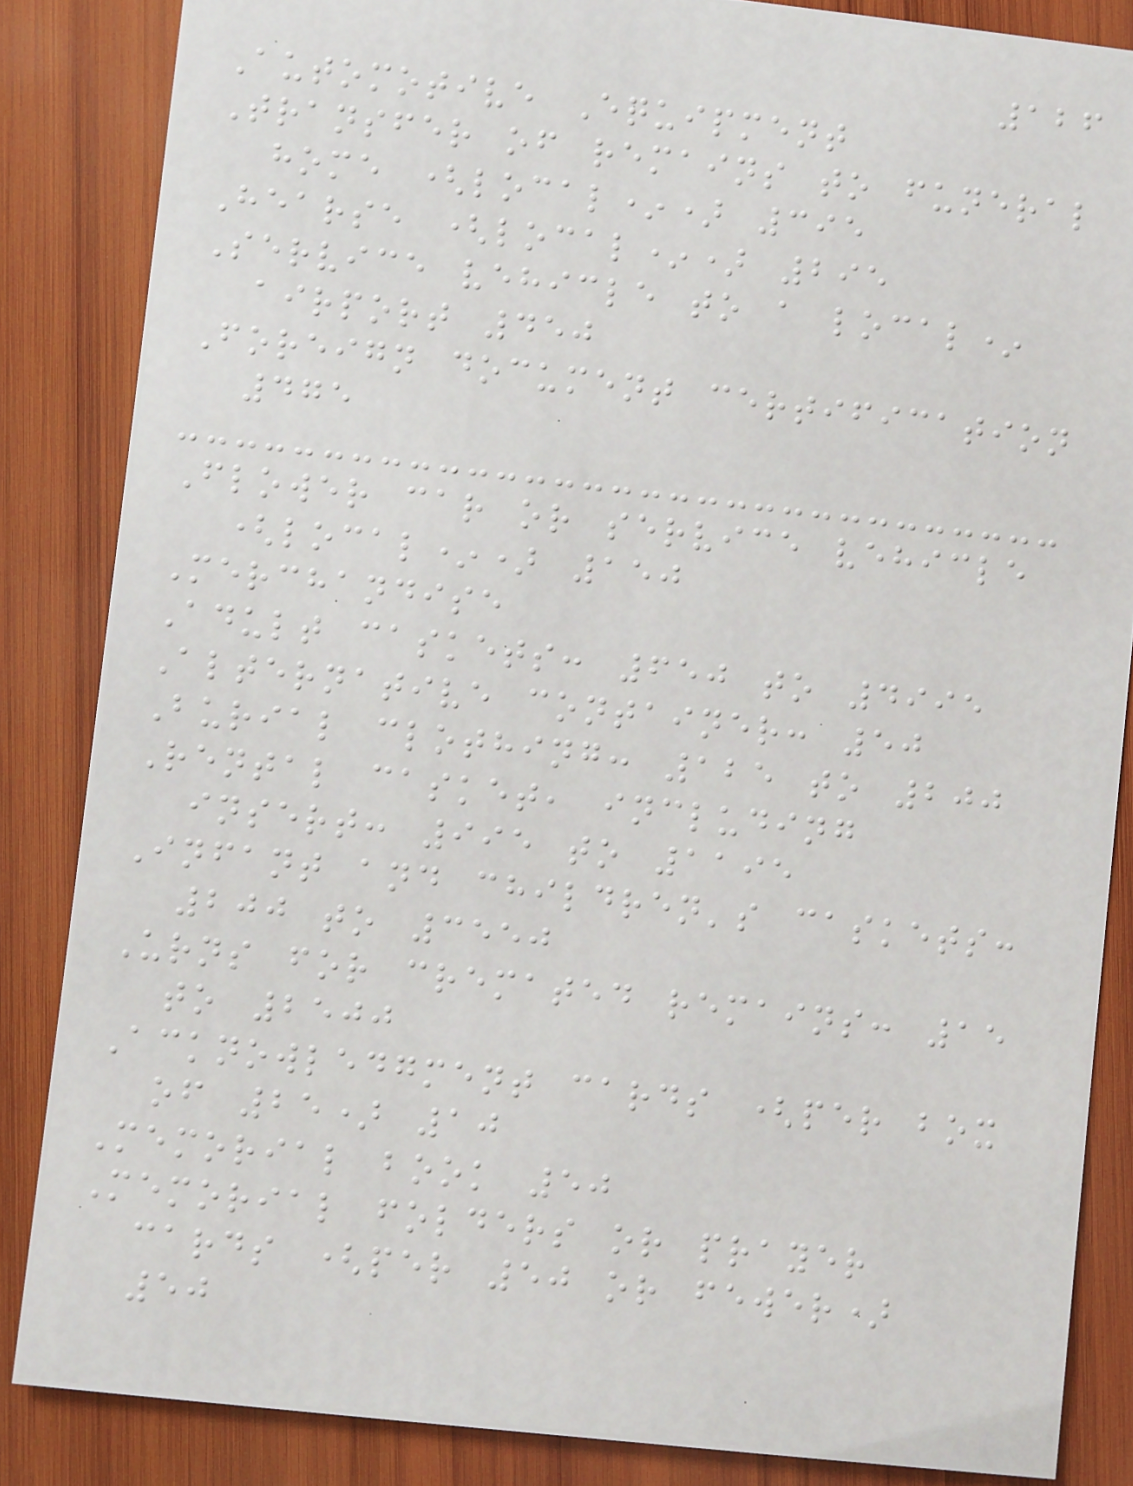126
Automotive Equipment
Transfer of remains to funeral
home (local*) 395
Hearse (local*) 295
Service vehicle to a local*
airport 450
Foreign document certification
475
Flower car or service vehicle
(local*) 150
Merchandise
Adult caskets: 650 to 4995
Alternative container: 50
Burial clothing: 125 to 200
Rental casket, including
insert: 995 to 1195
Infant and children's caskets:
200 to 3550
Urns for cremated remains: 15
to 2500
Acknowledgment cards (per box
of 25) 10
Memorial book 50
Memorial folders or prayer
cards (per 50 or fewer)
50
